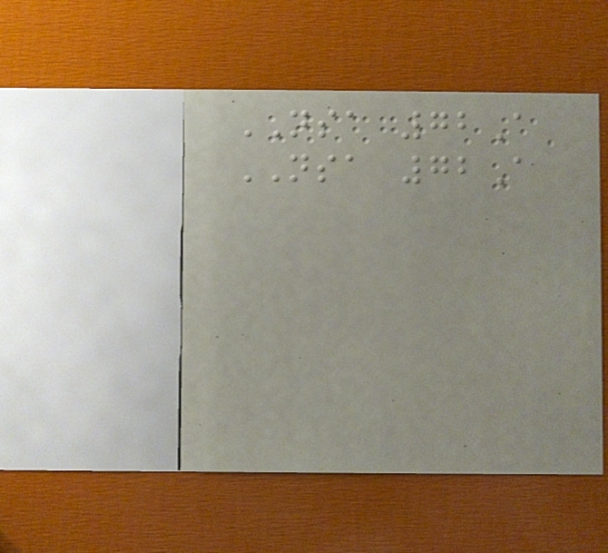NSA 72A
NSA 72A
